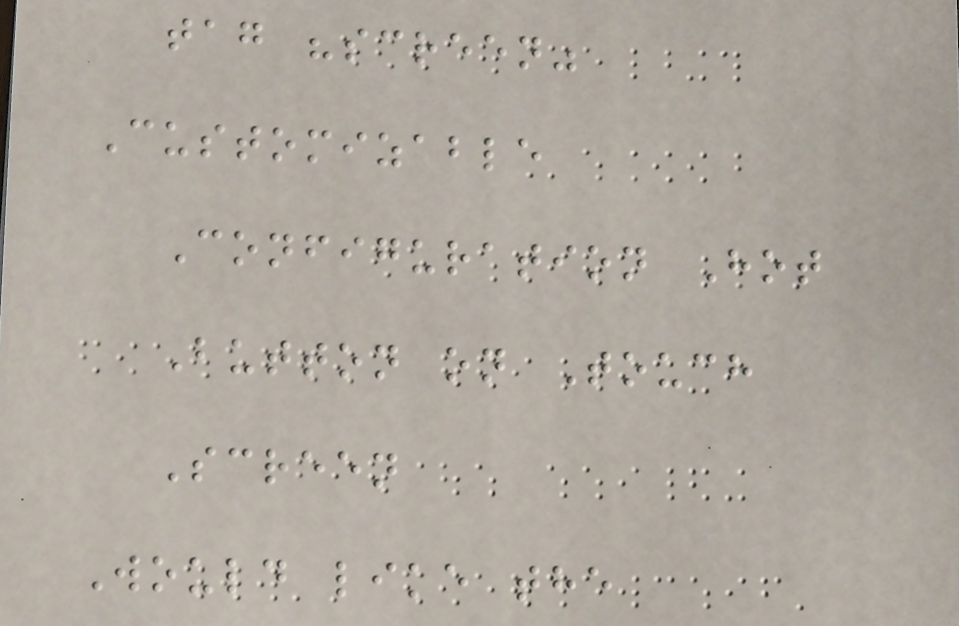tag "screen"
Customizable
Configuration Hot
Button on Touch
Screen
Would like the
